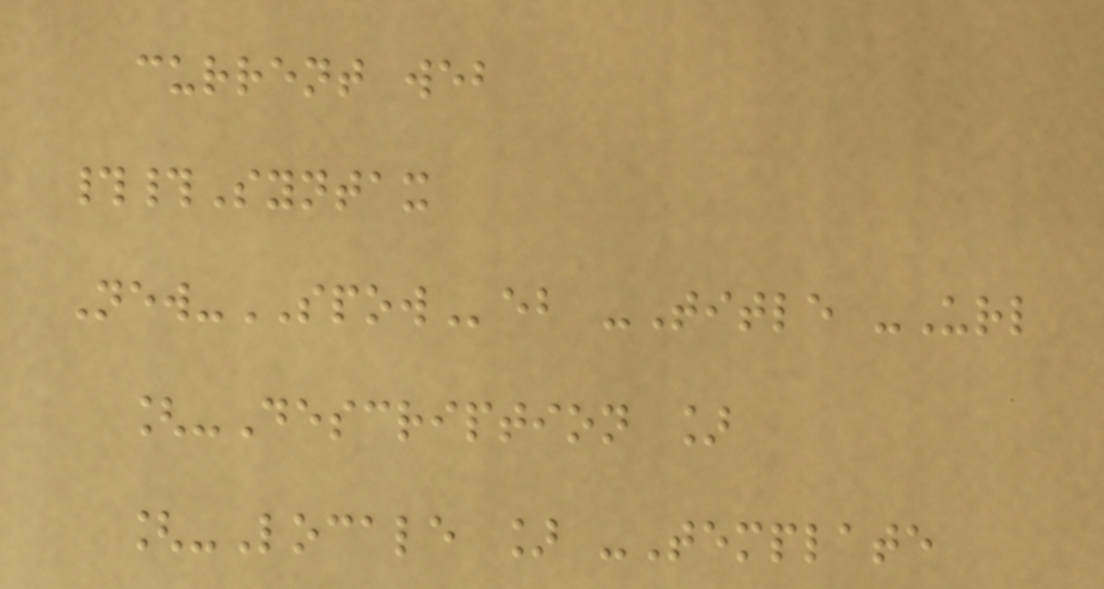current web
##Syntax
New-SPOWeb -Title -Url
[-Description ]
[-Locale ] -Template
